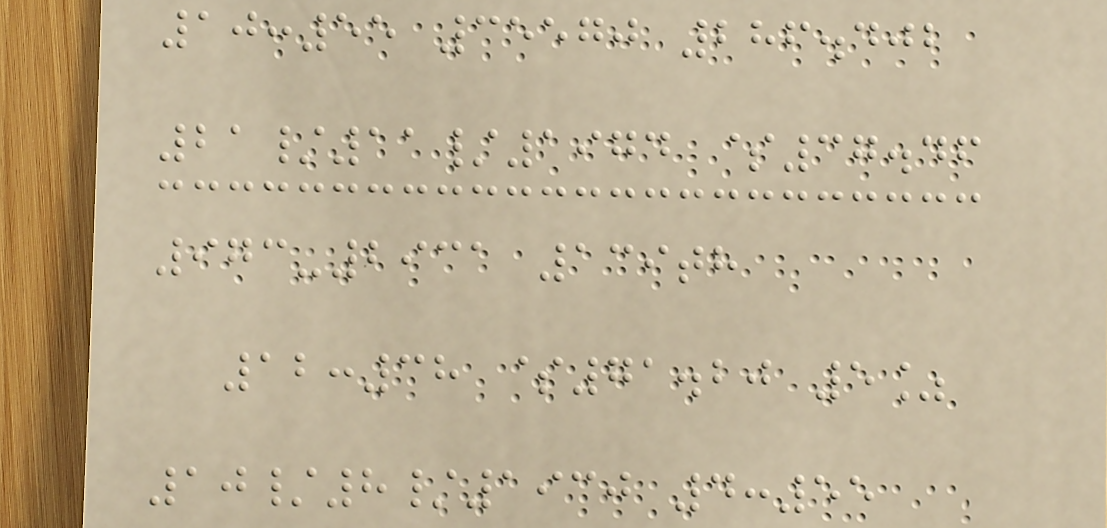10:55 35570 286.402
21/11/1974 $37.46
973-2931 139th
12:38 $71.20 5%
10/8/1930 4:55
